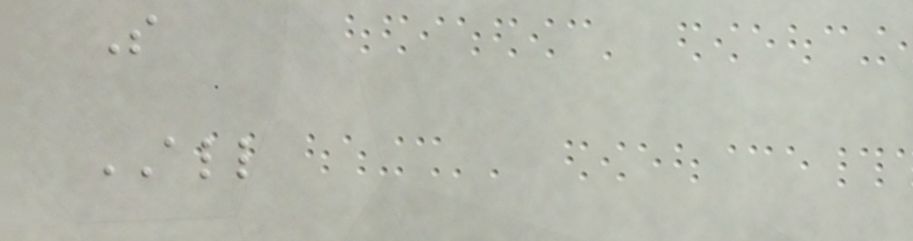S
ALL
